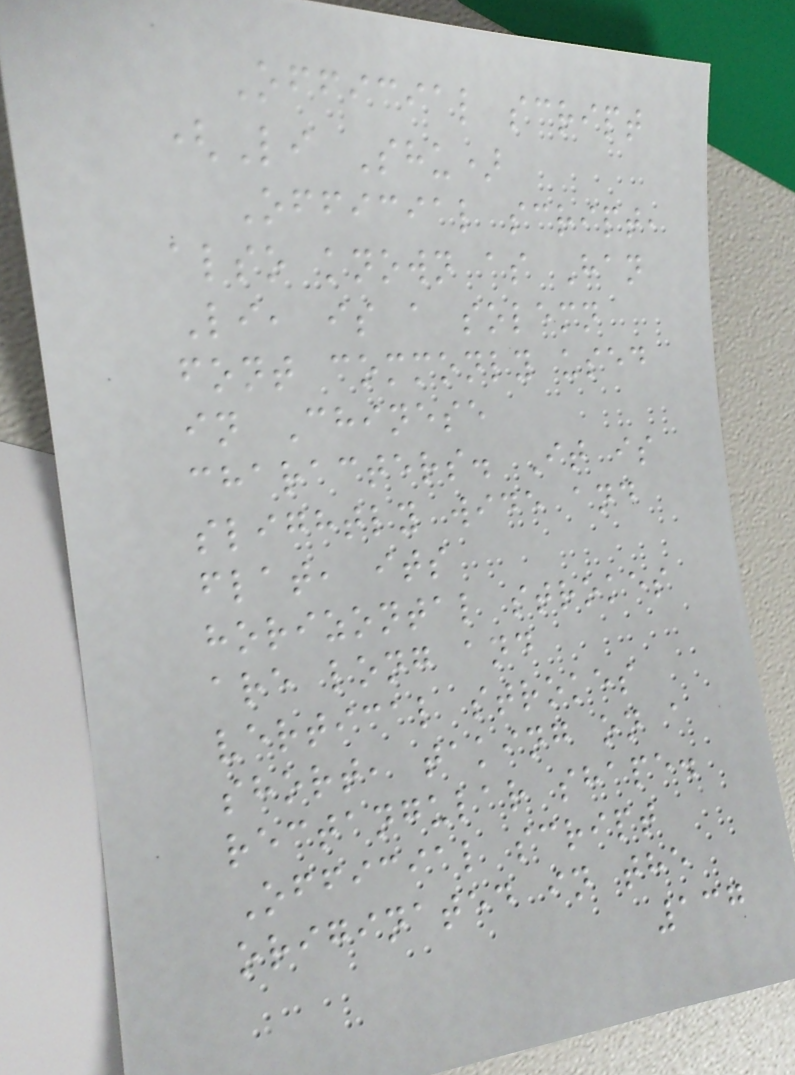Official script
(Li Shu)
Official script,
also known as Han
Li, is a solemn
font commonly used
in Chinese
characters. It is
slightly wide and
flat, its
horizontal strokes
are long and
vertical strokes
short, taking on a
rectangular shape.
Official script
originated in the
137
